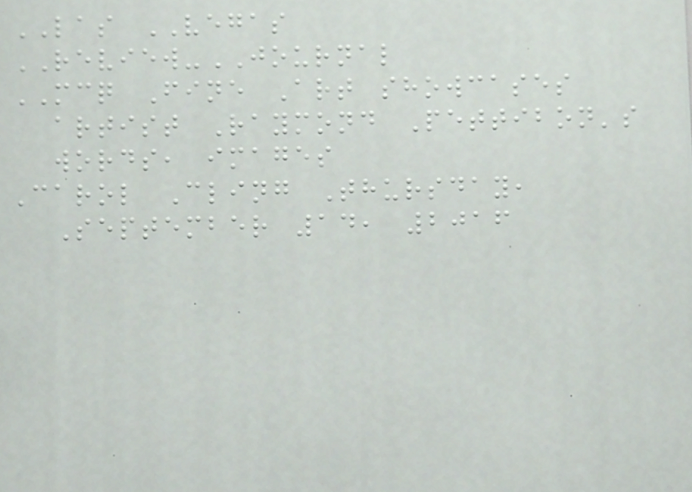LAS VEGAS
REVIEW-JOURNAL
MCQ Fine Art showcases
artist Raymond Pettibon's
words, images
Carol Cling Thursday,
September 14, 2016
